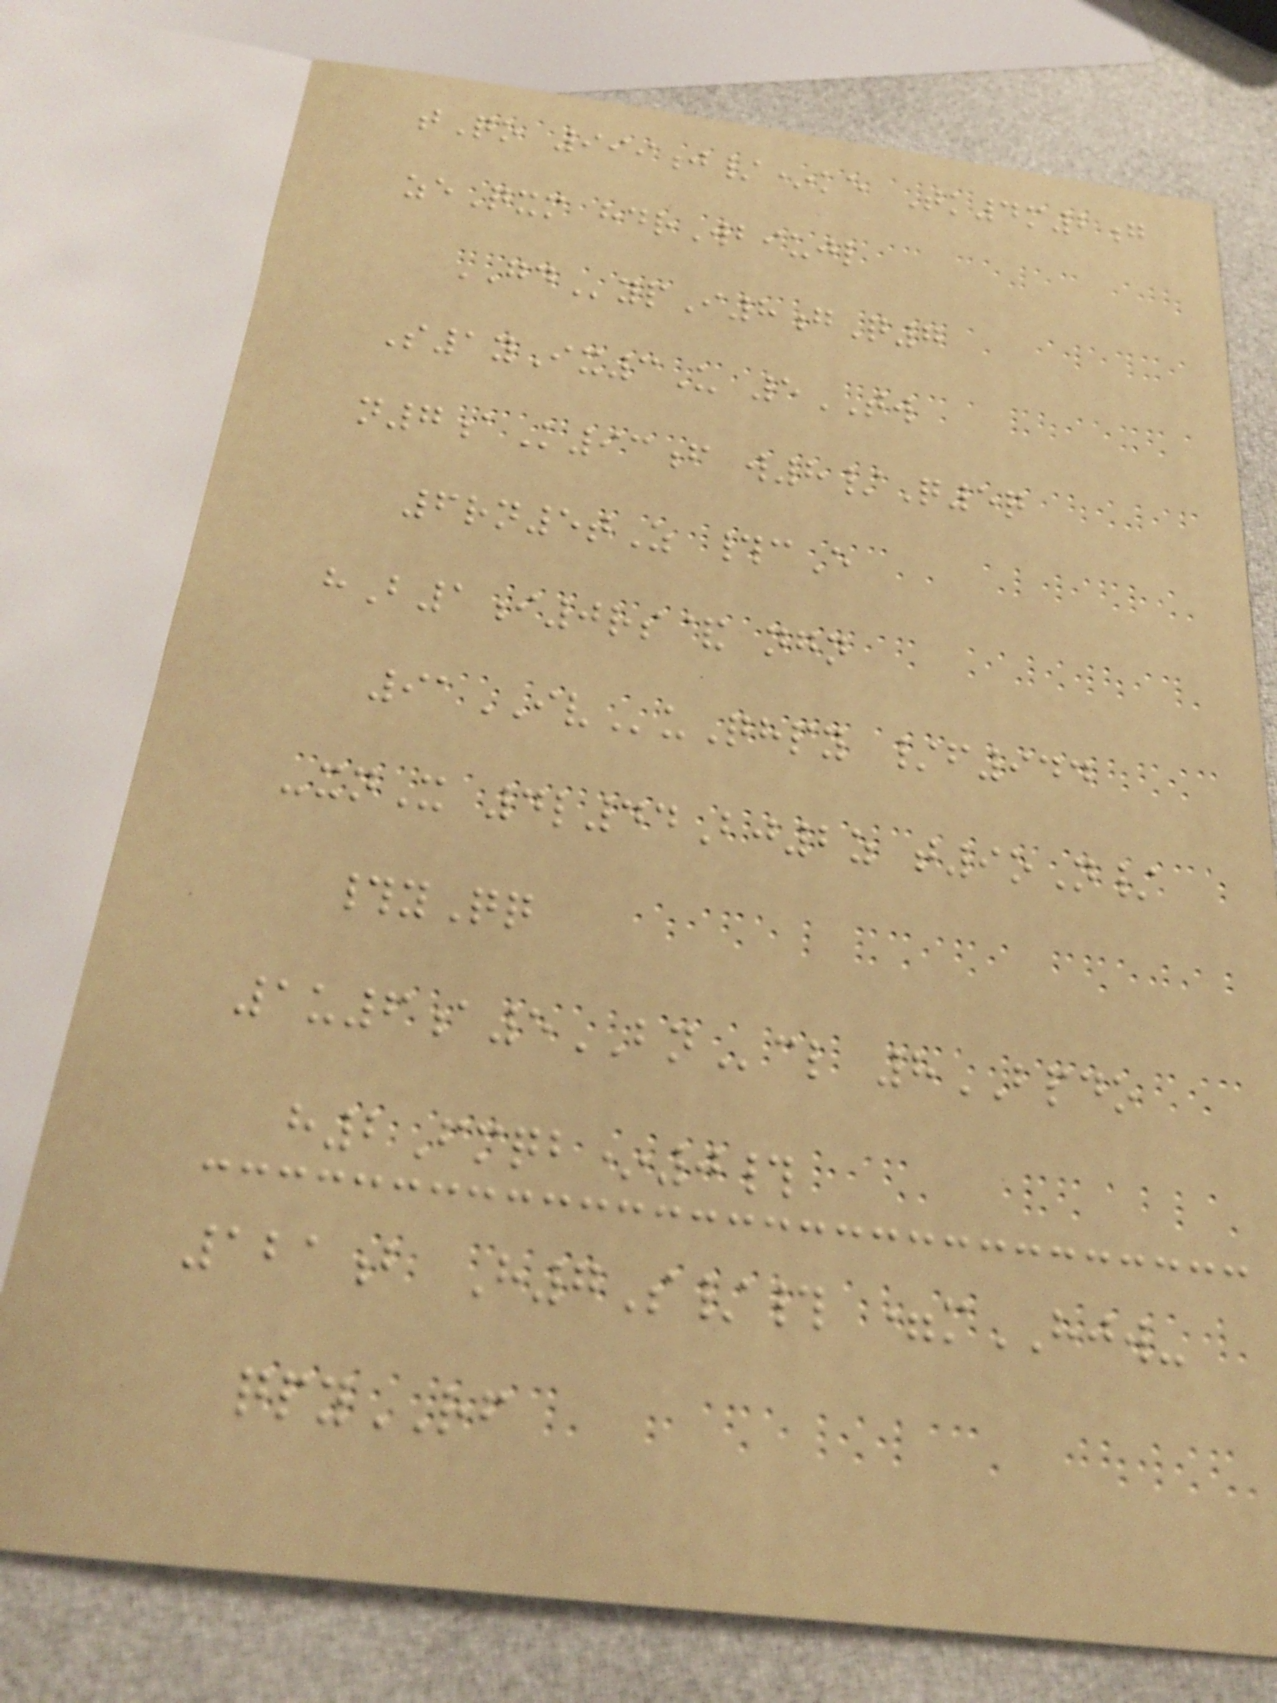tQo 999j/*ke Tk4m2g
zeQxm hdrWbiujl
GDypI8gQ7
S1yIx3U 5TW
n7aK93f w8/Q5q
6rn5tZ #cE
hB1i0rs& ngn
91IVuQhpy /f944
-xnX 4l44Bj2z t9oN/
#yQq
1u6a5BNcl 8BPDO
h2Fmqb*0#
121b H7S/# =mHJW-
qpyRF
